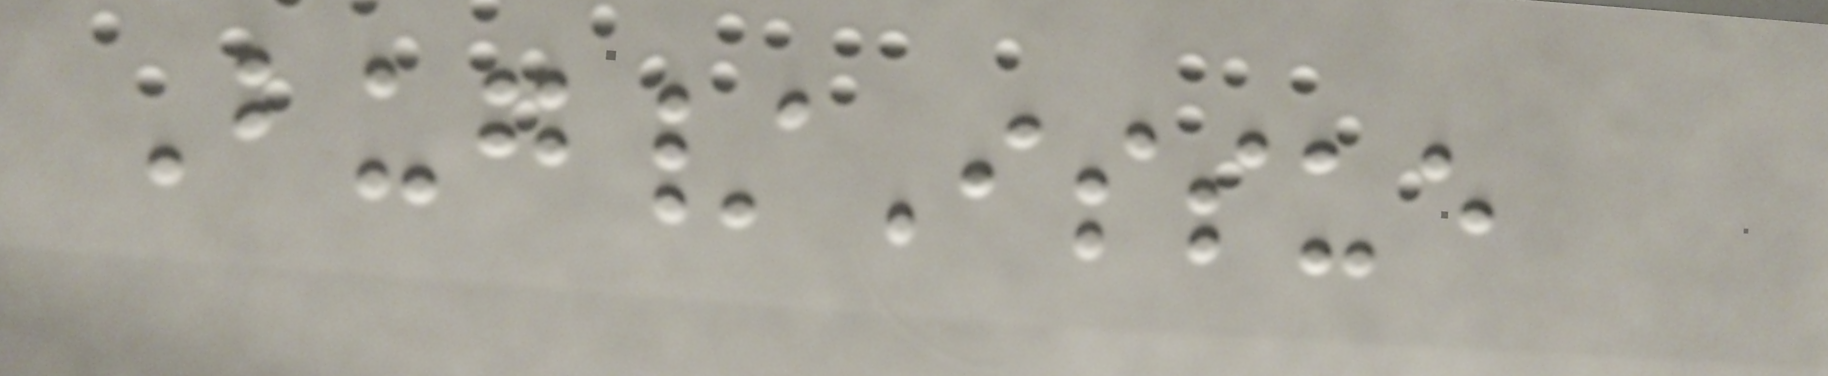Bug/Issue
